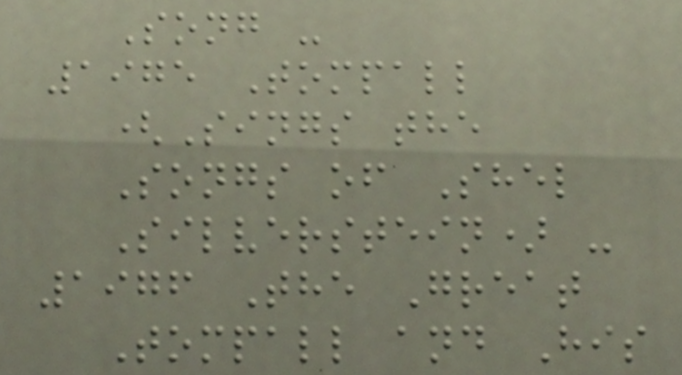Song -
1975 Tompall
(Sings the
Songs of Shel
Silverstein) -
1976 The Great
Tompall and His
